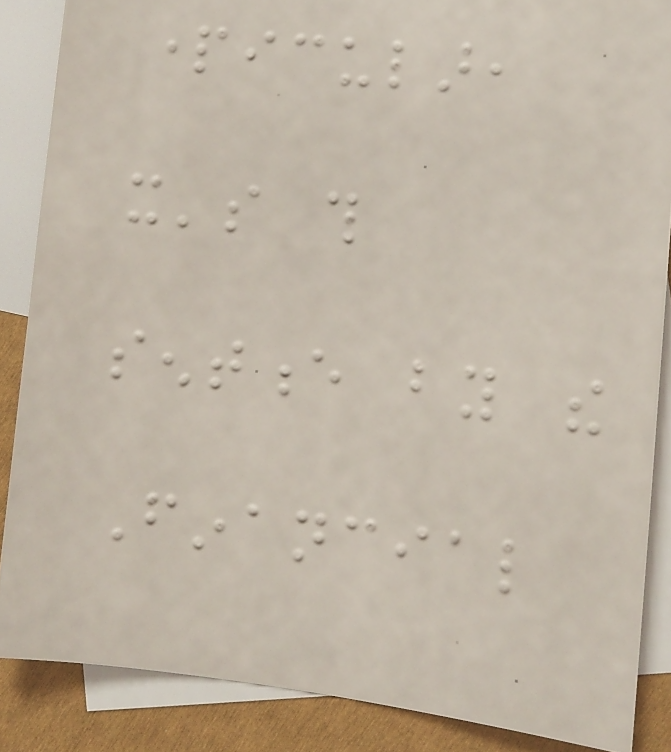particular,
it's this
sentence by the
Financial
